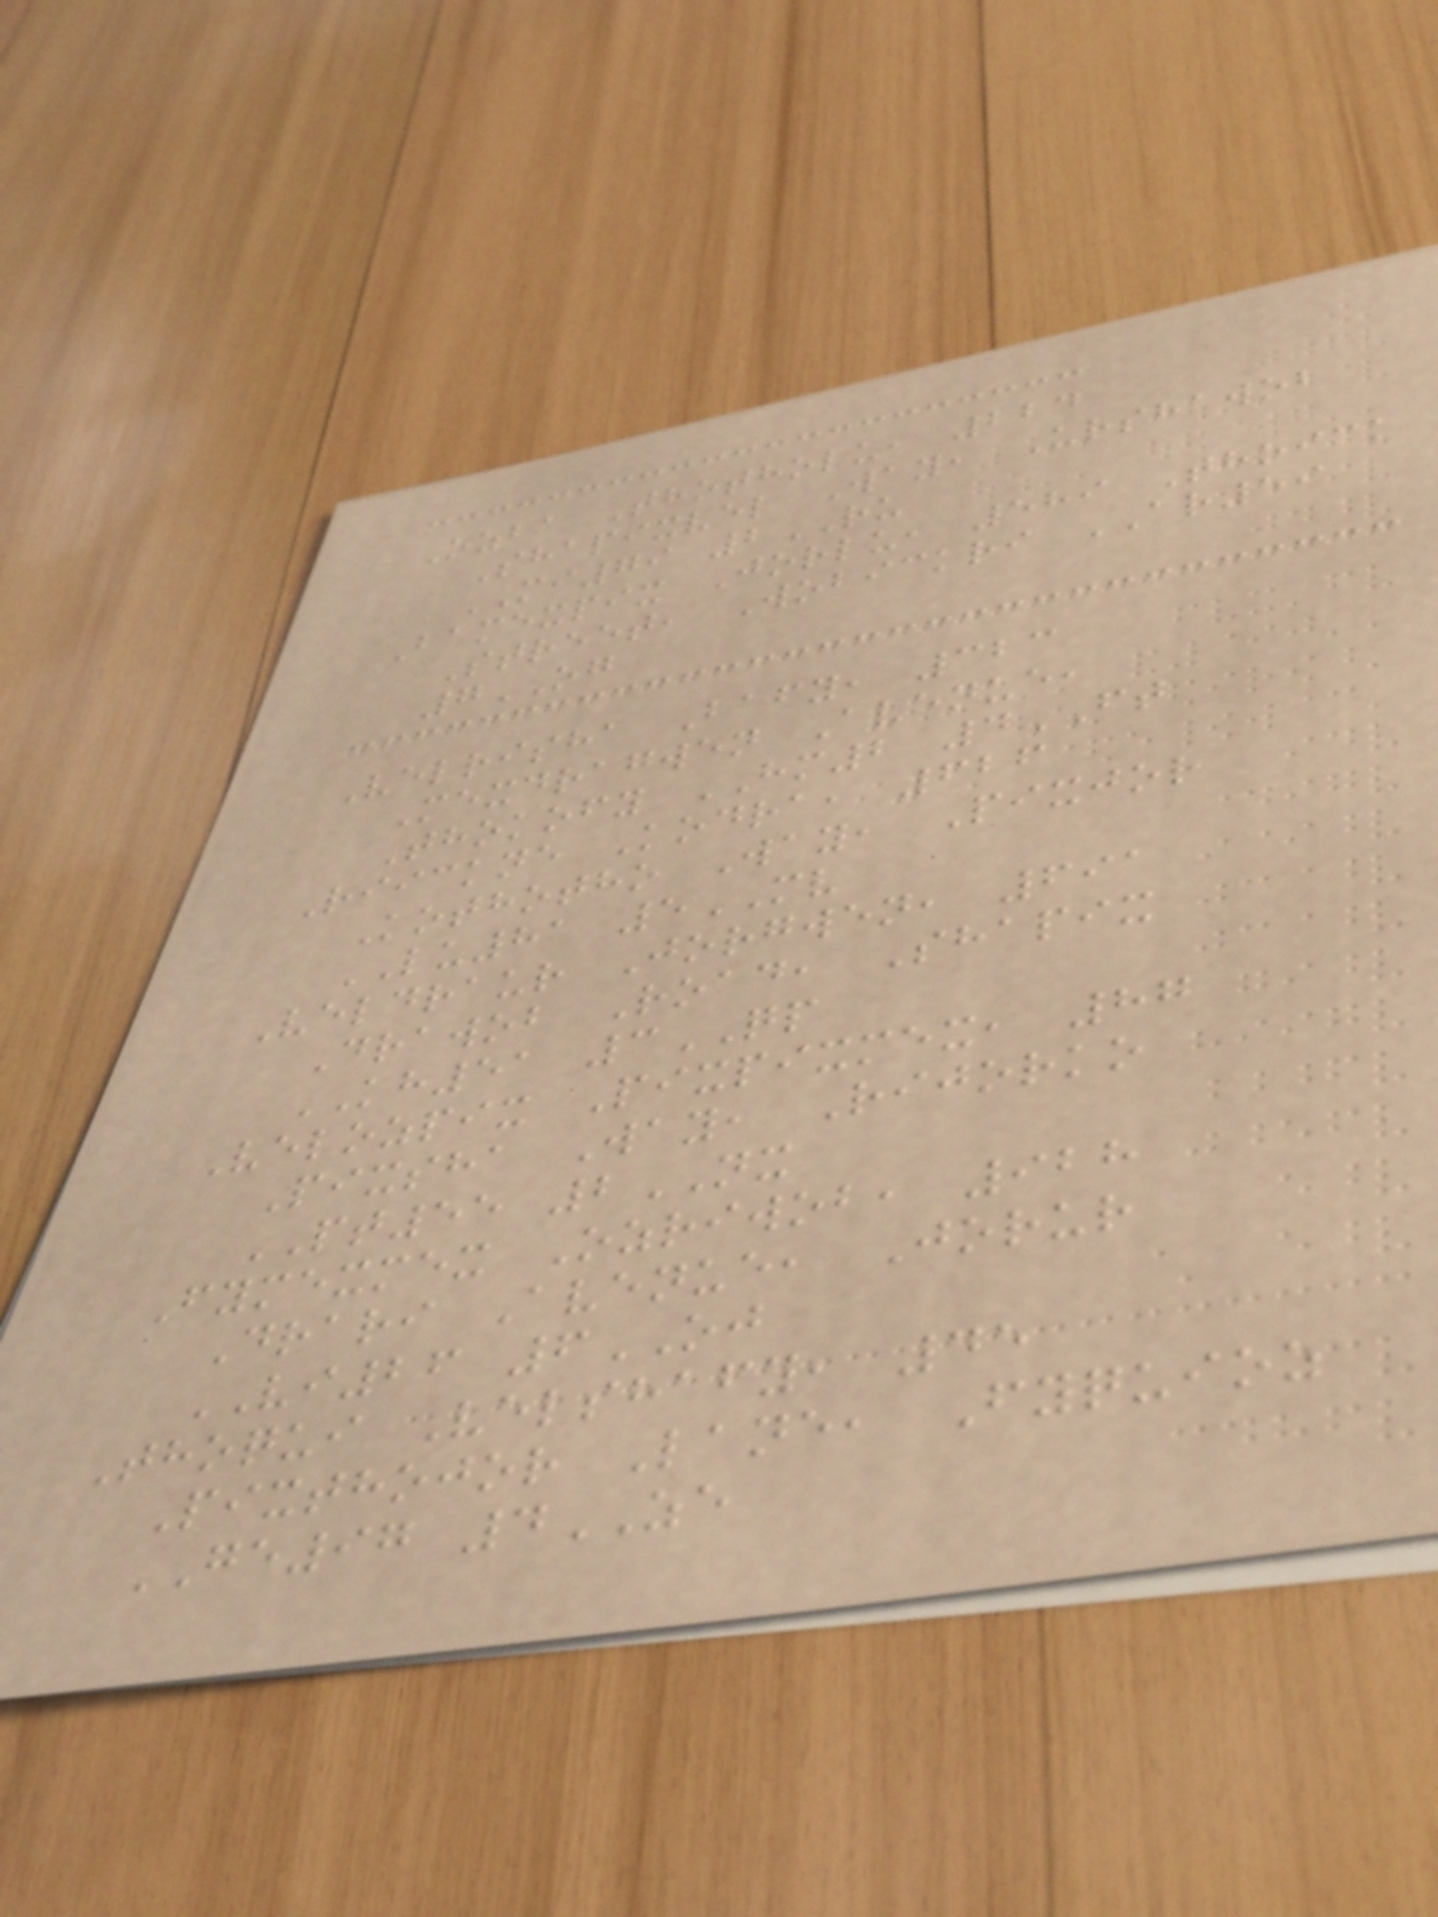Ozba Thotholu, 224
Shapixvel Way, Urshawob
MI79 2RU
Bamexpix Jorlu, 589 Thoick
Street, Wobickri AR59
7OG
Velrisha Bafy, 323
Mexdragwen Avenue,
Thokofy HM2 4FT
Riickne Kodra, 626
Kothotho Way, Pixjor
LU81 5MV
Veldraur Jorgwen, 691
Drawob Road, Shapix
KH51 3QP
Velozpix Pixpixmex, 87
Pixsha Way, Rijorko
PT55 2NX
Fymexmex Ozriwob, 928
Drari Avenue, Jorur
VI26 6OJ
Thoqui Velshafy, 45
Pixthojor Lane, Fyquioz
GE97 4ZE
